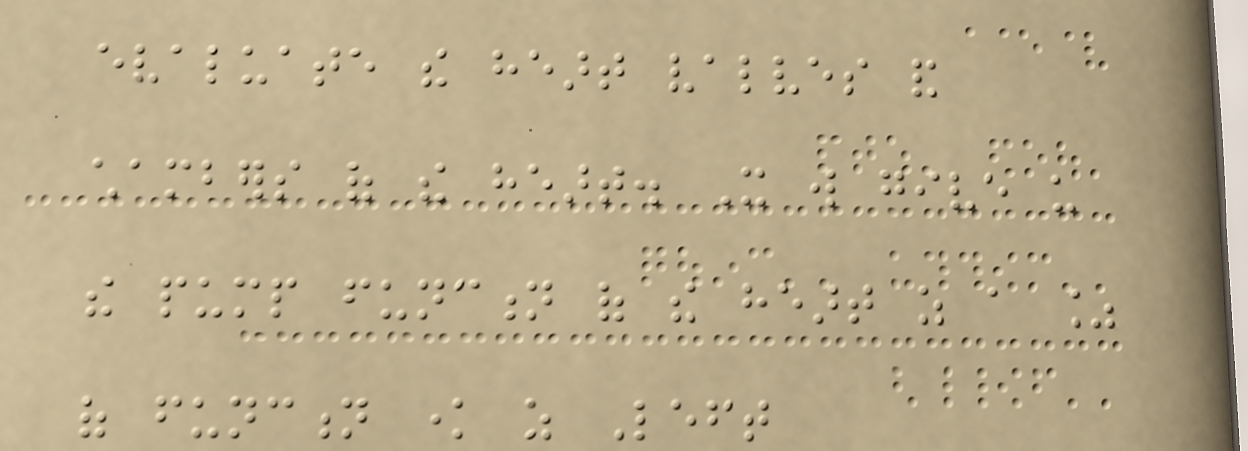evaluate the heart valves and
chambers of the heart. It will give us
the pump function of the heart as a %
of function know as Left
